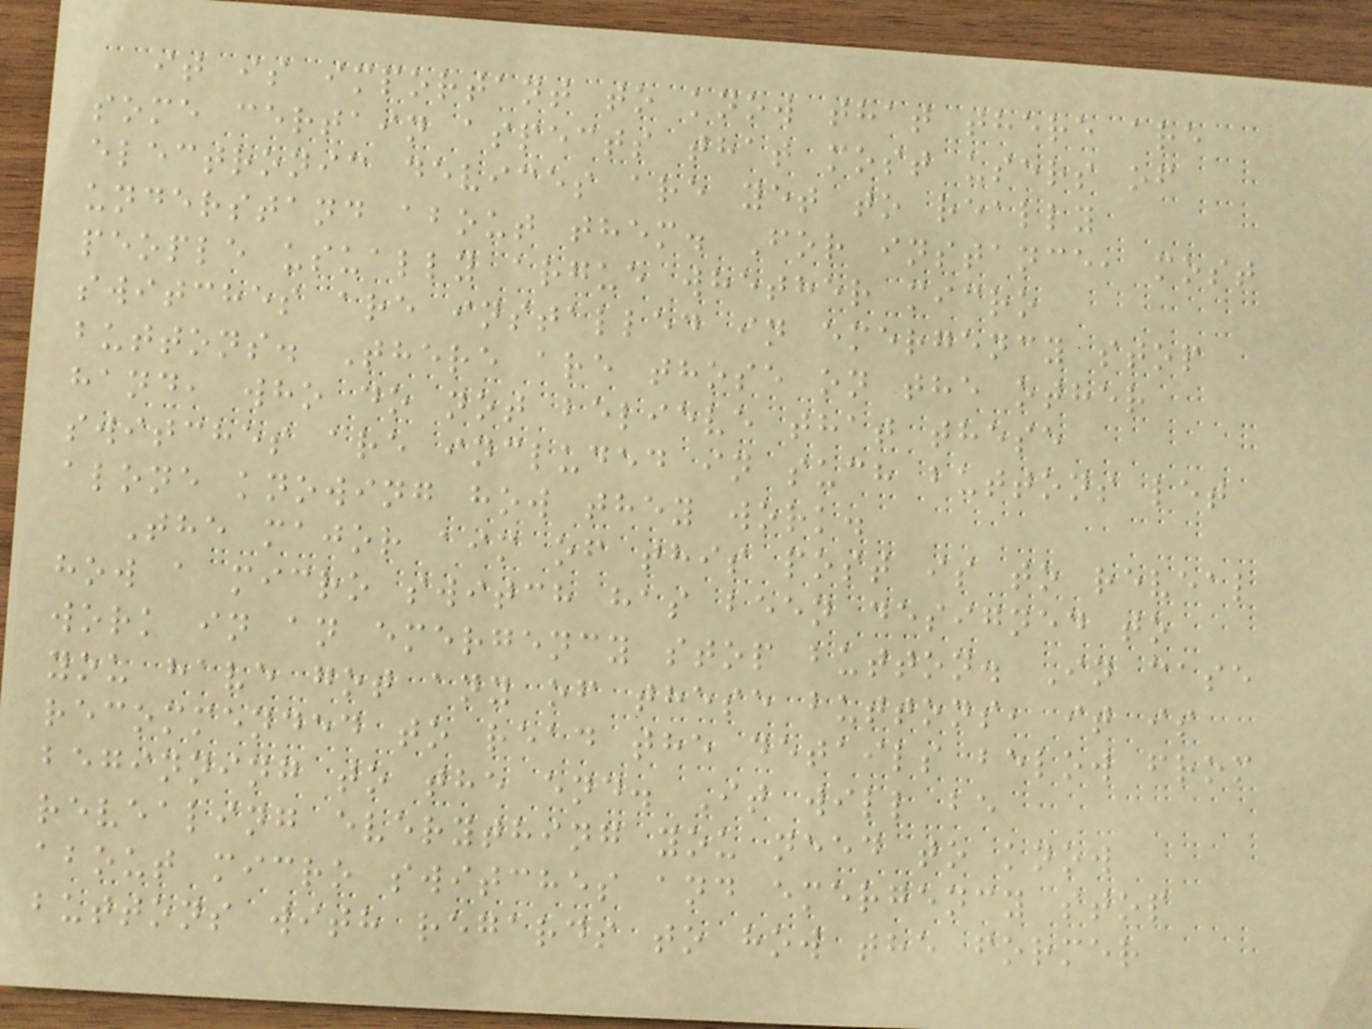it is important to know that there are
some certain aspects that most users of
electronic devices are yet to really
understand about them. For instance, most
people usually argue whether micro
switches are installed in emergency stop
buttons. There are those on the other
hand, who do not believe that these
switches are included in such buttons let
alone knowing how they work.
The major aim of this post is to reveal
how a micro switch has been designed to
work in an emergency stop button. In case
you have got any of these buttons, it is
recommended to read the details below from
beginning to the end. It will be
revealing everything you need to know
about micro switches and emergency stop
buttons with regards to how the former
